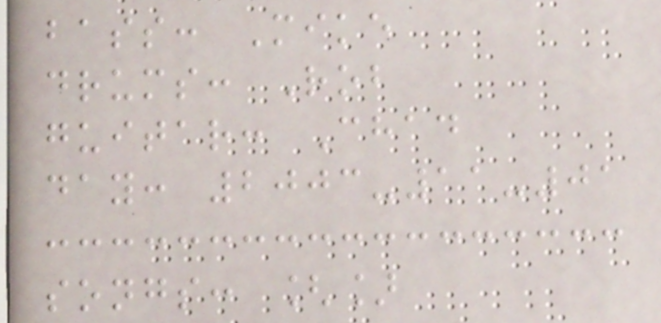bass: Mike
drums: Rob
guitar: Chad
day: 2003-11-01
songs: []
